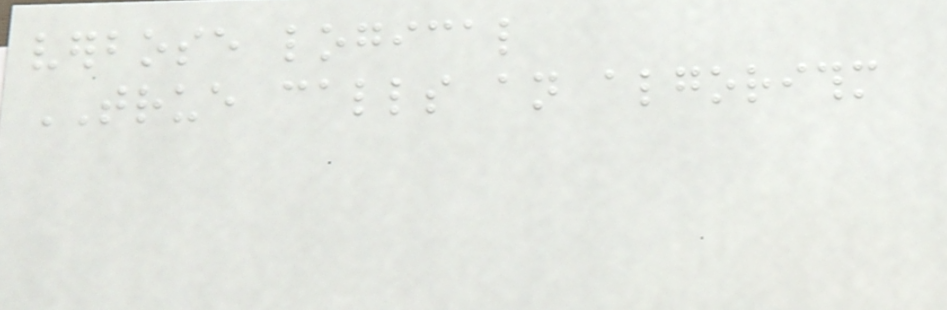verbose logical
TRUE calls an algorithm
